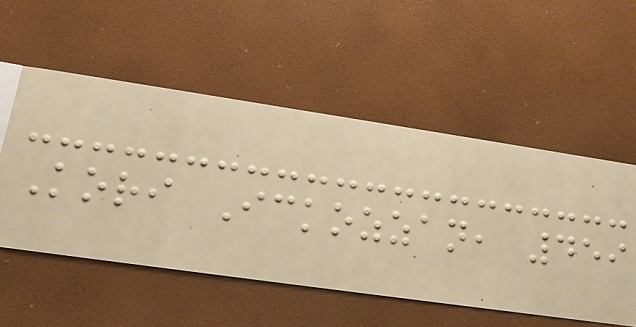Kori Ickozzan, 459
